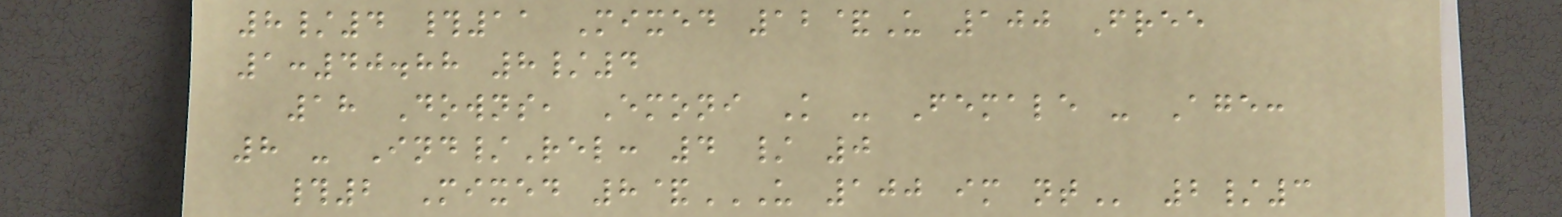8/4 #11 Mixed 12&U 100 Free
1:40.88 8/4
18 Downs, Emoni K - Female - Age:
8 - Ind/Rel: 4 / 0
#2 Mixed 8&U 100 IM NT 2/3
